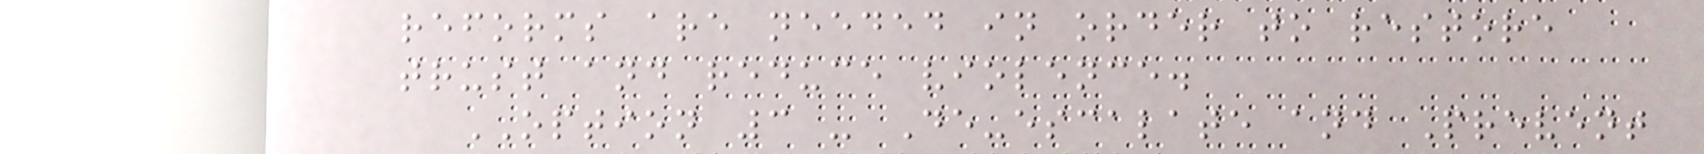reforms are needed in order to restore
trust and reduce violence.
OPTION 3 - De-escalate and Prevent
